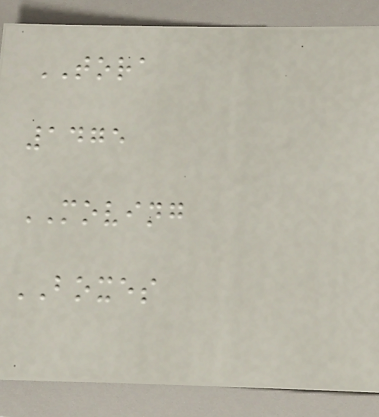TORA
1475
MOVING
BOXES
